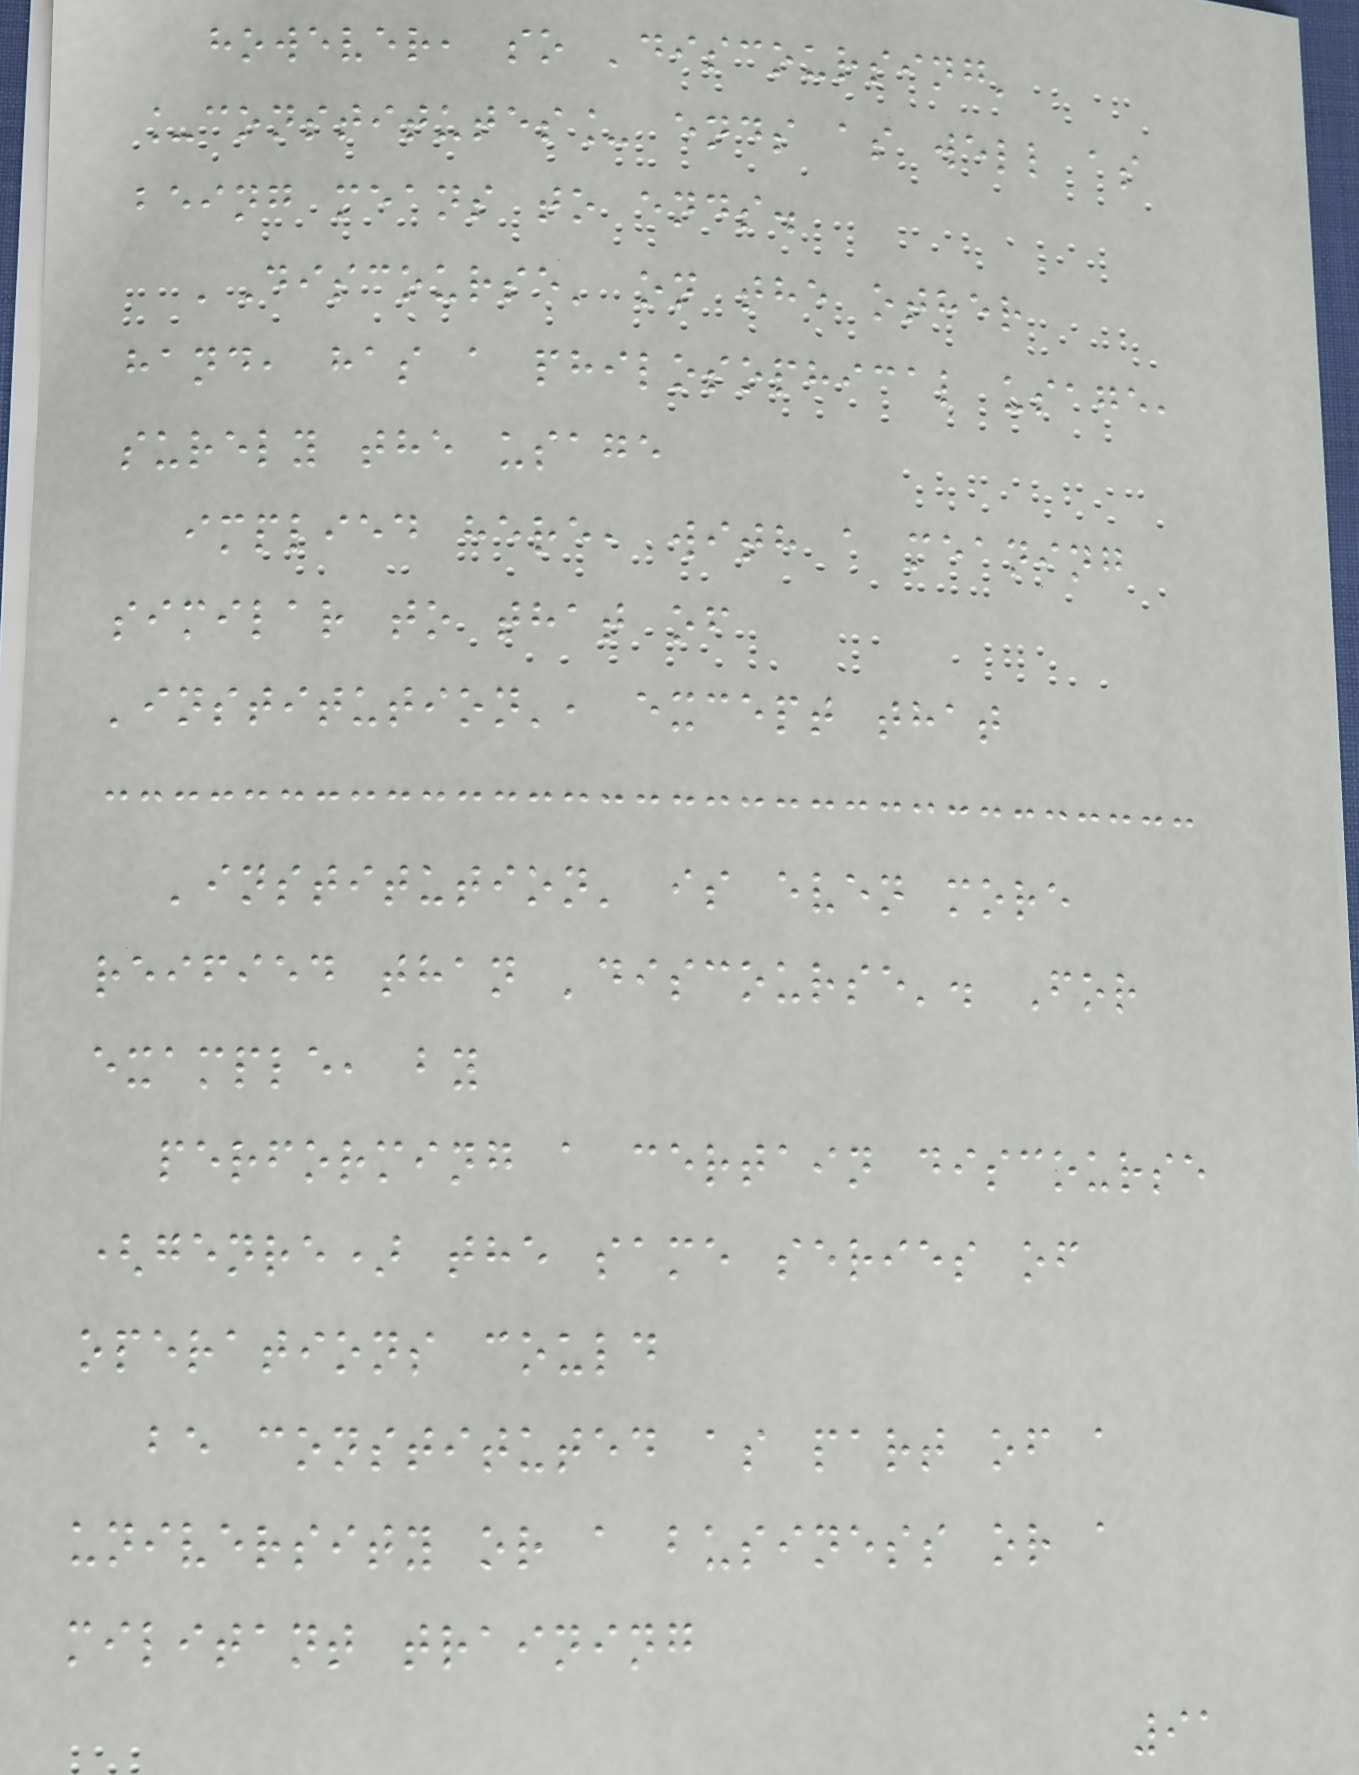however, so 'discoursing'
_constitutes_ ends as well as
being means to ends.
'Discourse' on the other
hand, has a philosophical usage,
surely the usage
implied here, with a meaning
similar to that of
'institution', except that
'institution' is even more
reified than 'discourse'. For
example, by
performing a certain discourse
(genre) the same series of
operations could
be constituted as part of a
university or a business or a
militant training
91
